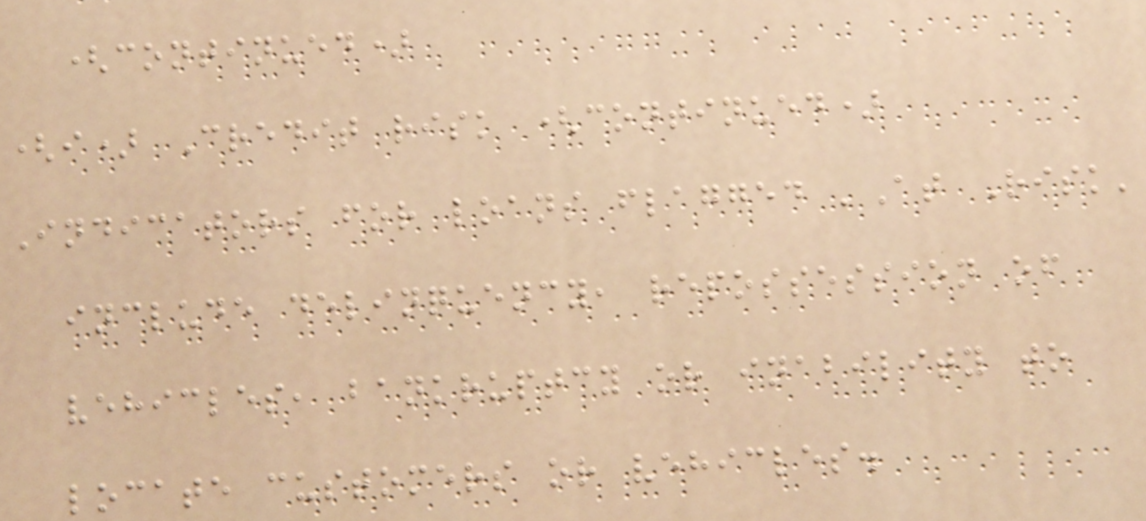(continued)
(i) Credit risk (continued)
Indicators for loans flagged 'At Risk'
include delinquency, repossession of
vehicles, bankruptcy or inability to
locate customers or vehicles.
